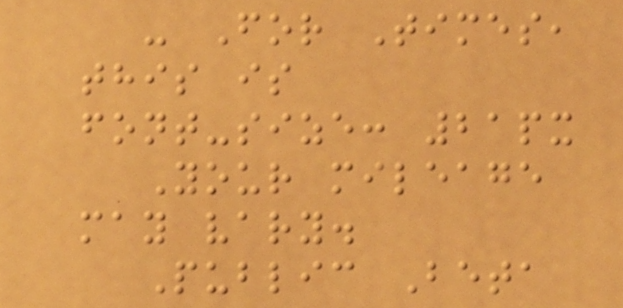- For Times,
this is
font-size: 21px
Your mileage
may vary.
Public Beta
